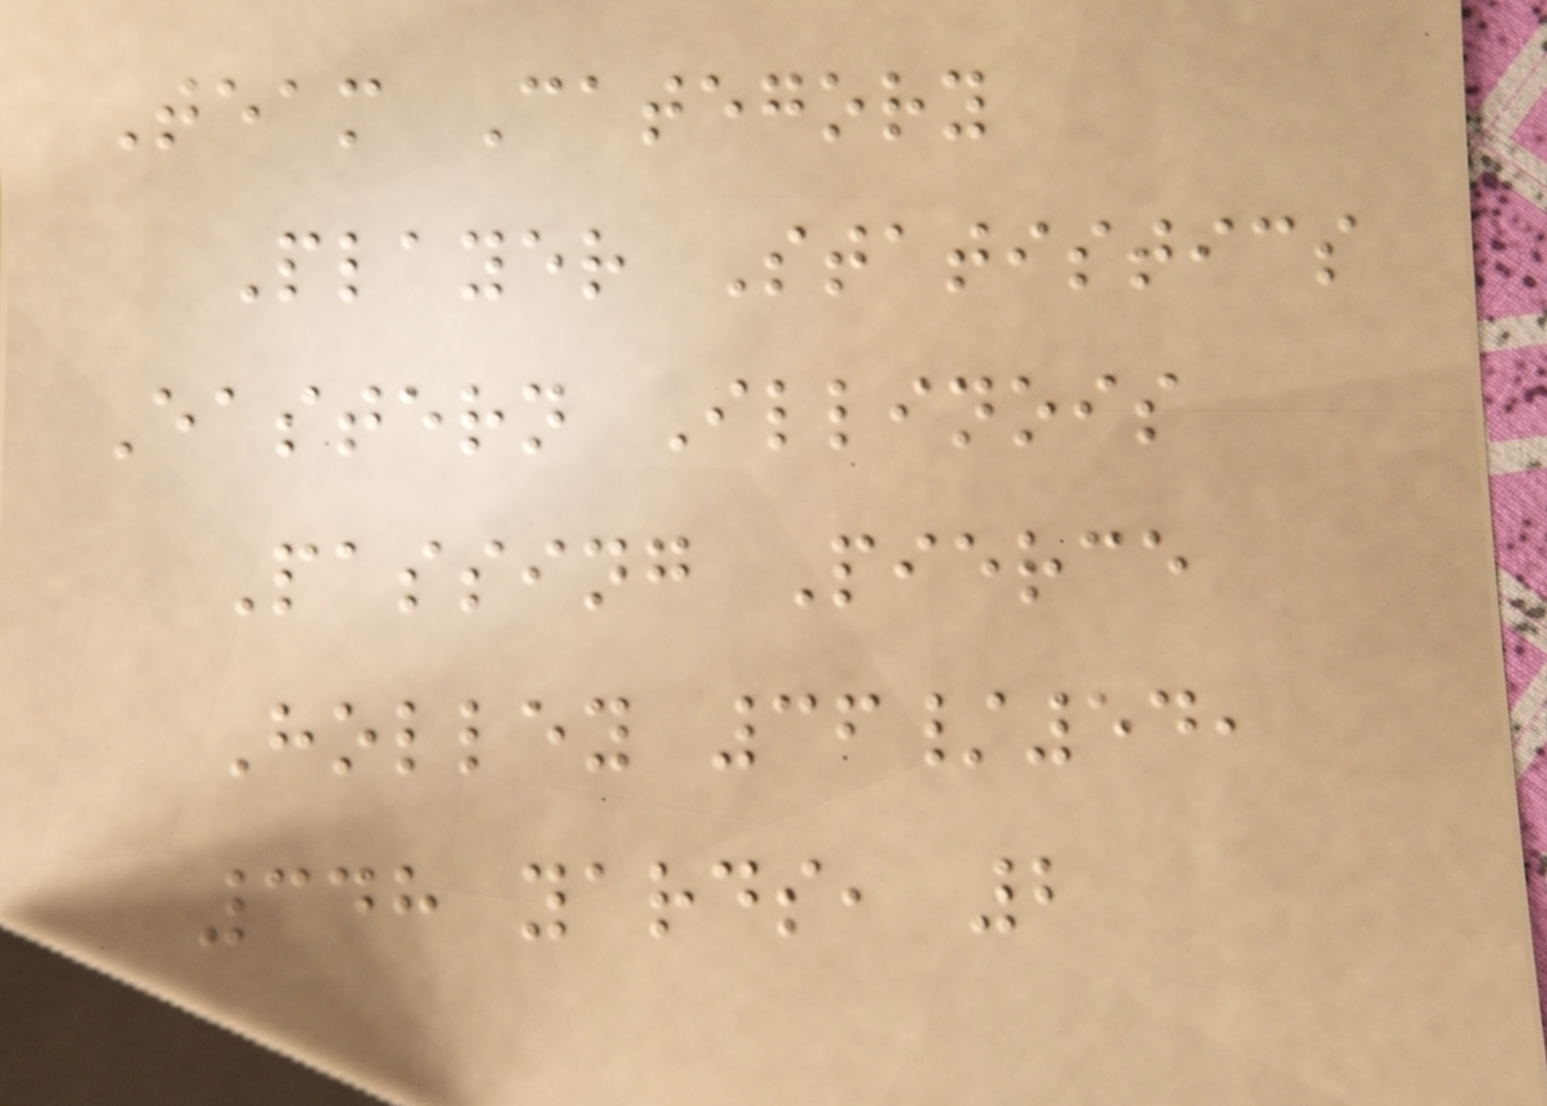Team Category
Player Statistics
Eastern Illinois
Passing Pierce
Holley 36/54,
348 yards, 2
